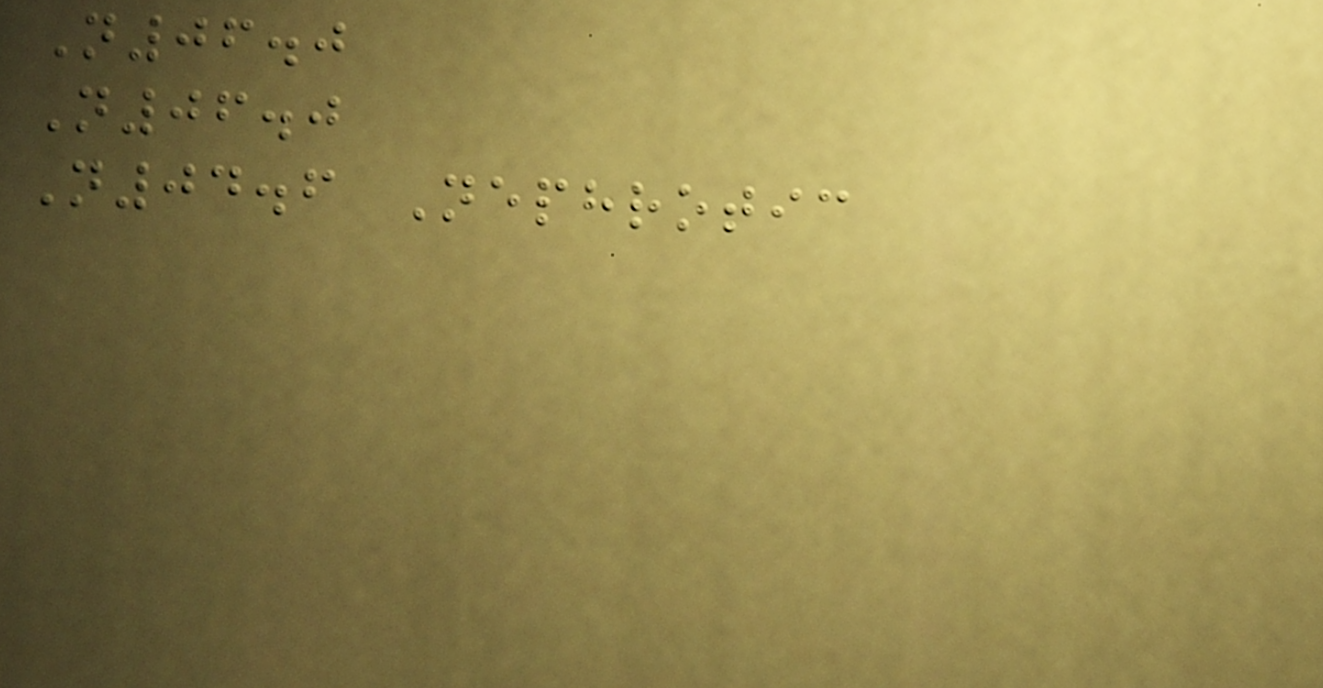N06.0
N06.0
N04.6 Nephrotic
